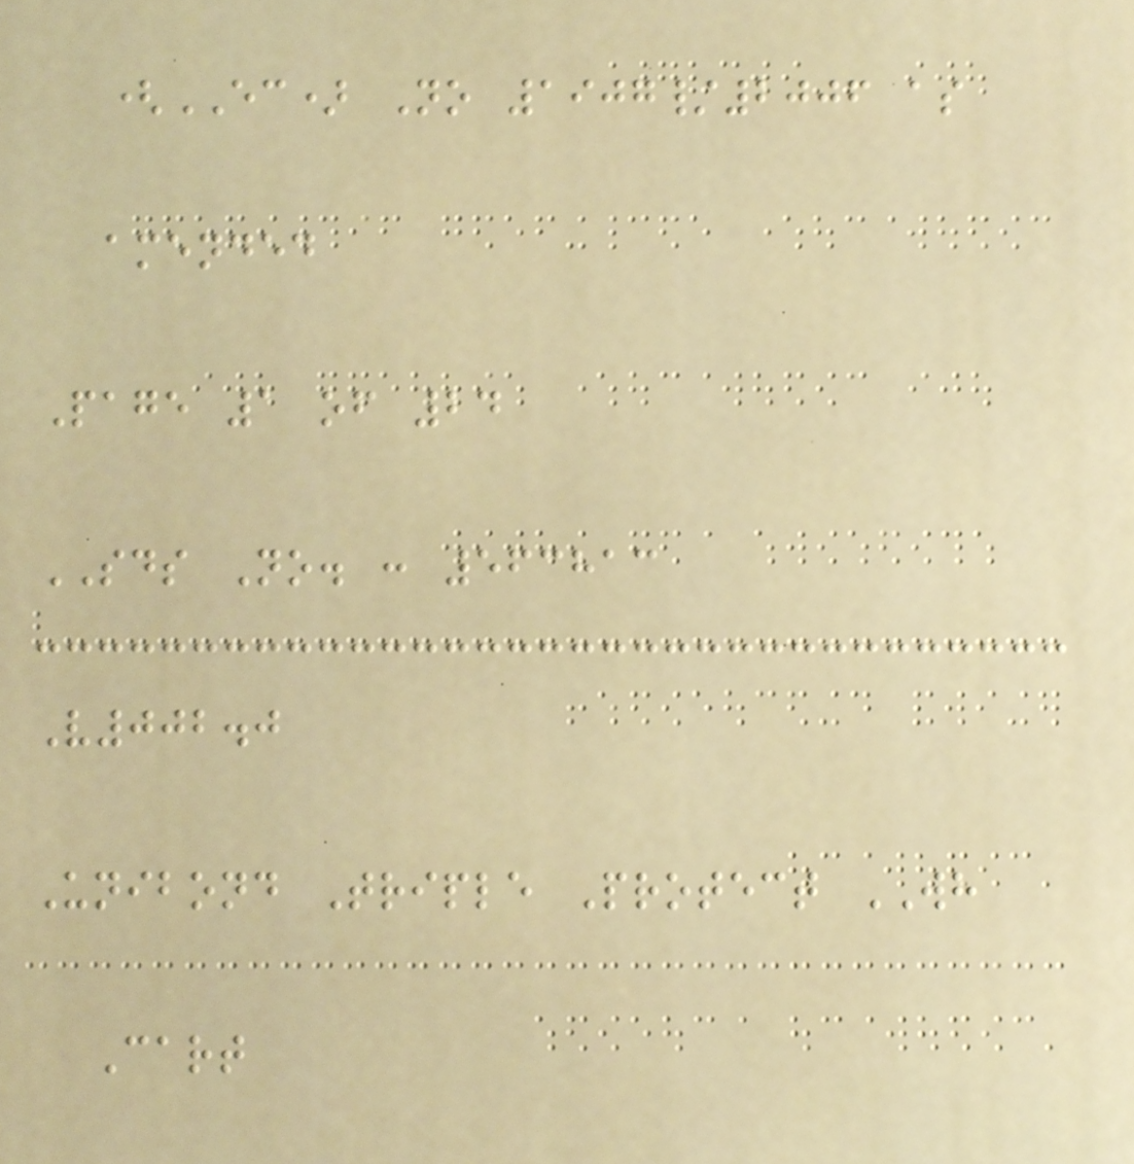(EC) No 1907/2006 as
amended
Page 1 of 24
SDS No. : 563813
V002.0
Unibond Triple Protect WH
Cart
